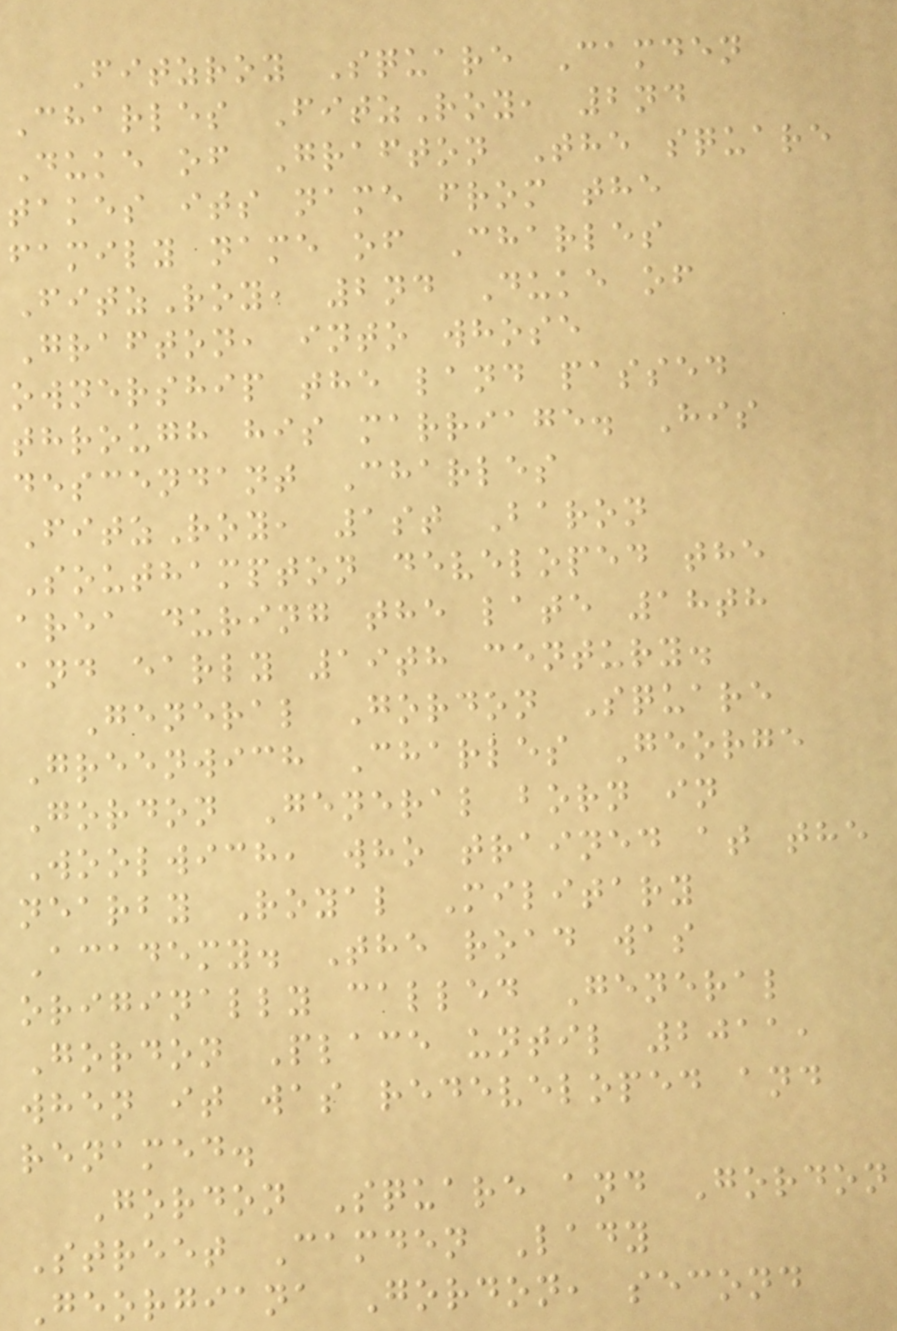Fitzroy Square Camden
Charles FitzRoy, 2nd
Duke of Grafton The square
takes its name from the
family name of Charles
FitzRoy, 2nd Duke of
Grafton, into whose
ownership the land passed
through his marriage. His
descendant Charles
FitzRoy, 1st Baron
Southampton developed the
area during the late 18th
and early 19th century.
General Gordon Square
Greenwich Charles George
Gordon General born in
Woolwich, who trained at the
nearby Royal Military
Academy. The road was
originally called General
Gordon Place until 2011,
when it was redeveloped and
renamed.
Gordon Square and Gordon
Street Camden Lady
Georgiana Gordon, second
